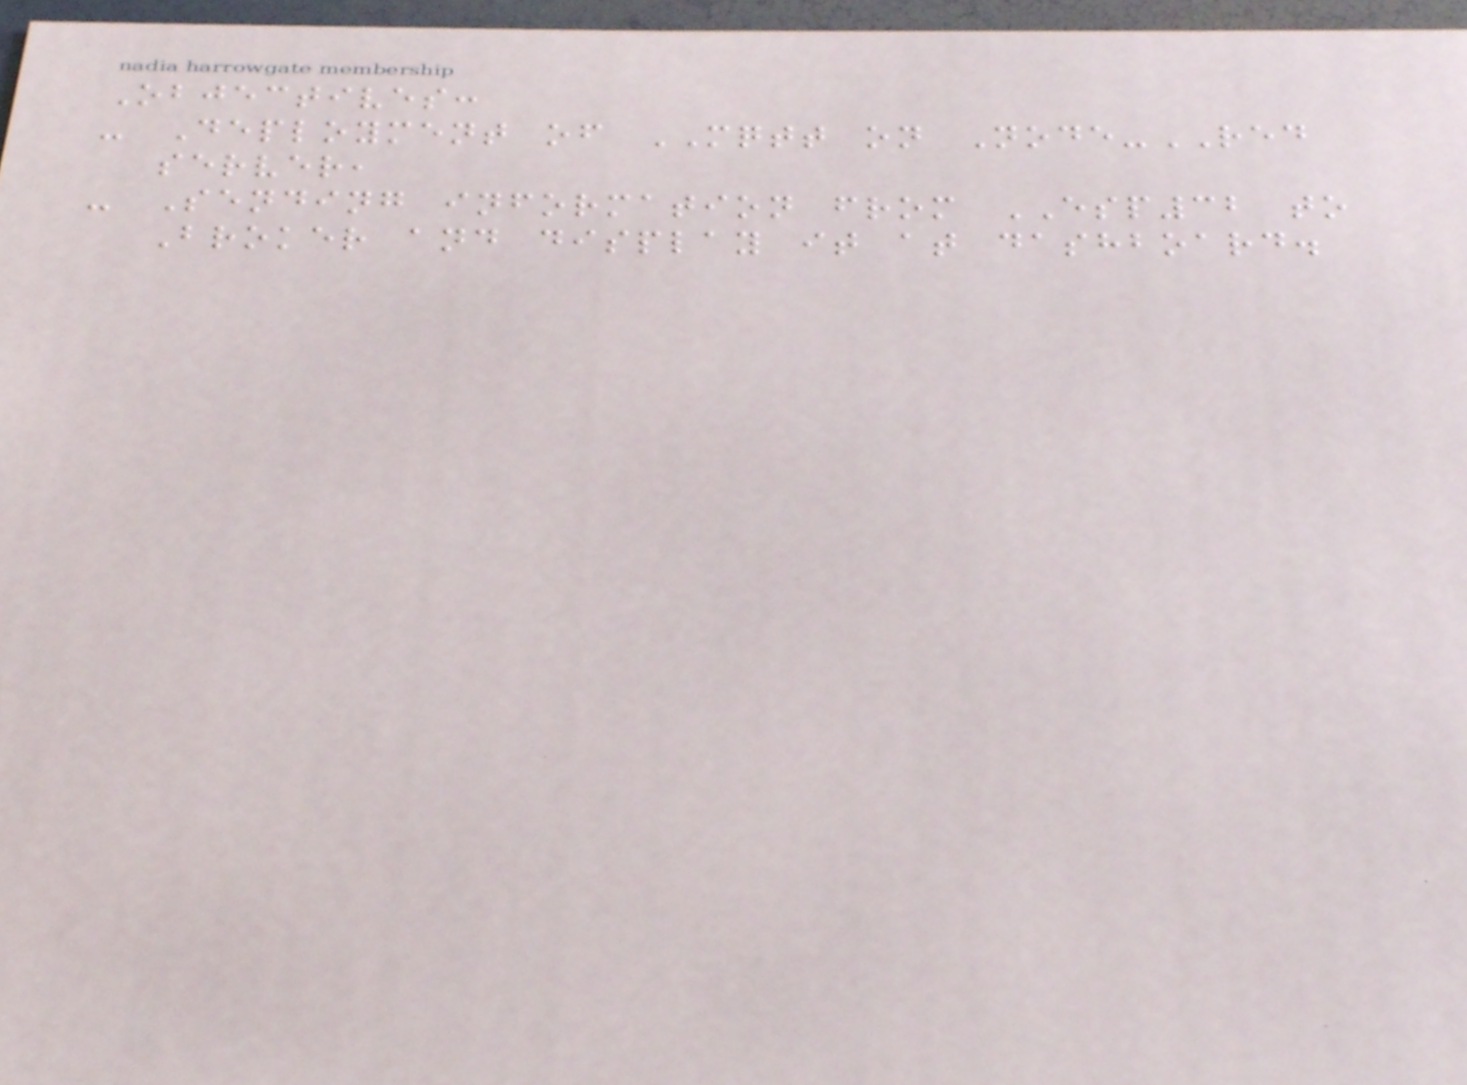Objectives:
- Deployment of MQTT on Node-RED
server,
- Sending information from ESP32 to
Broker and display it at dashboard.
